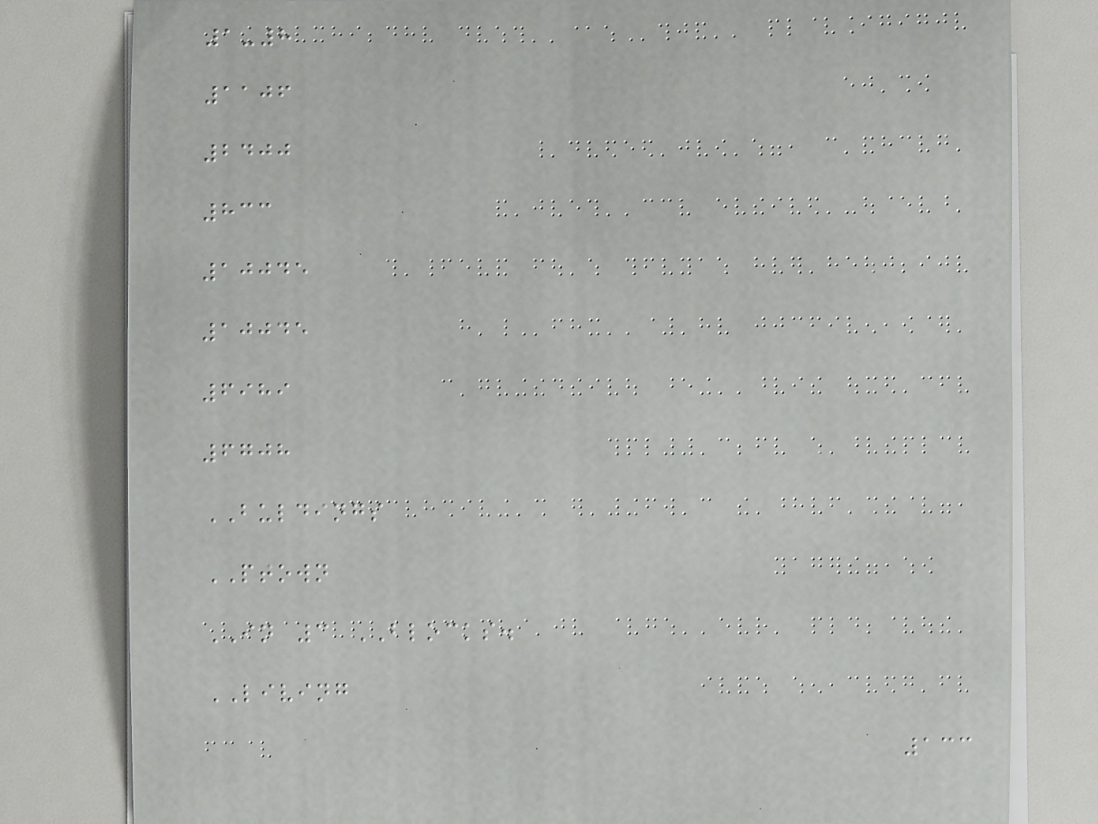1-8
1106
2400
833
10045
10045
6989
6708
BULDINGS
PTOWN
IN 3 BLOCKS.
LIVING
133
